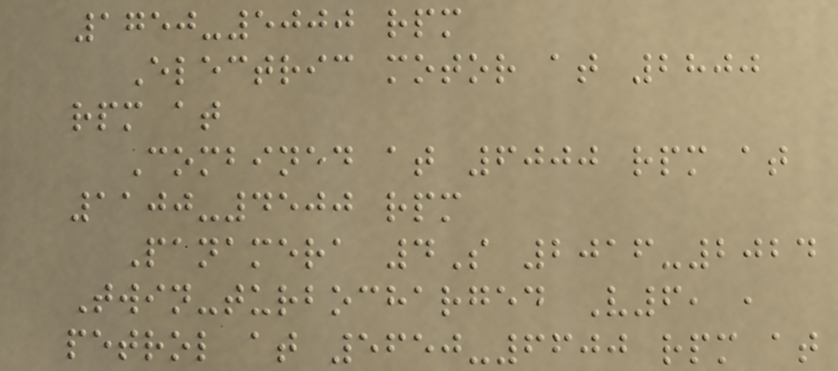1750-5000 rpm
Electric motor at 2800
rpm at
Combined at 6000 rpm at
1100-4500 rpm
Panamera 4S 2016-2024
Twin-turbocharged V6, ,
petrol at 5650-6600 rpm at
